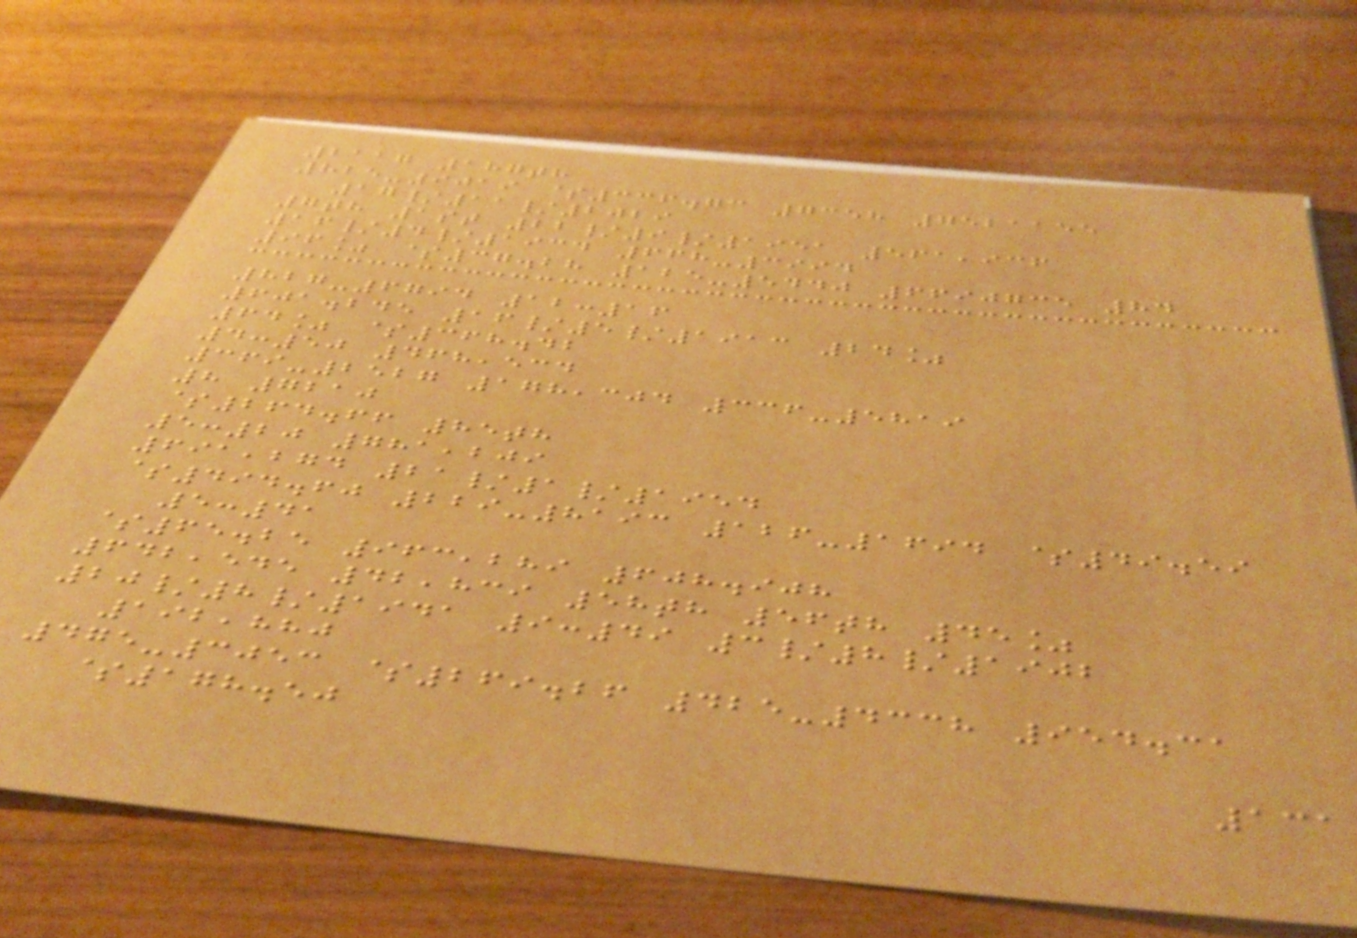2117 187th
825-9019 $336.73 7358 7521155
17/11/2029
7th 1st 22/9/1951 561,936
16/4/1934 668-3994
96% $37.28 125-5440 6690735 84
827-6794 12:16
601.245 16/5/1913 24%
64% $368.42
4:50 468,534
369-2527 178,304 336-5819
8 7210
$264.66 85th
5:20 781,209
691,274 21/1/1954
$494.60 229-8193 126-1694 $49.59
5:41
$65.25 963,289 608.908
642,545 42,839 58th 56th 45%
20/8/1941 9:49 3/8/1902
192,880
475-3053 $269.26 425-4338 954.31
$178.50
131
